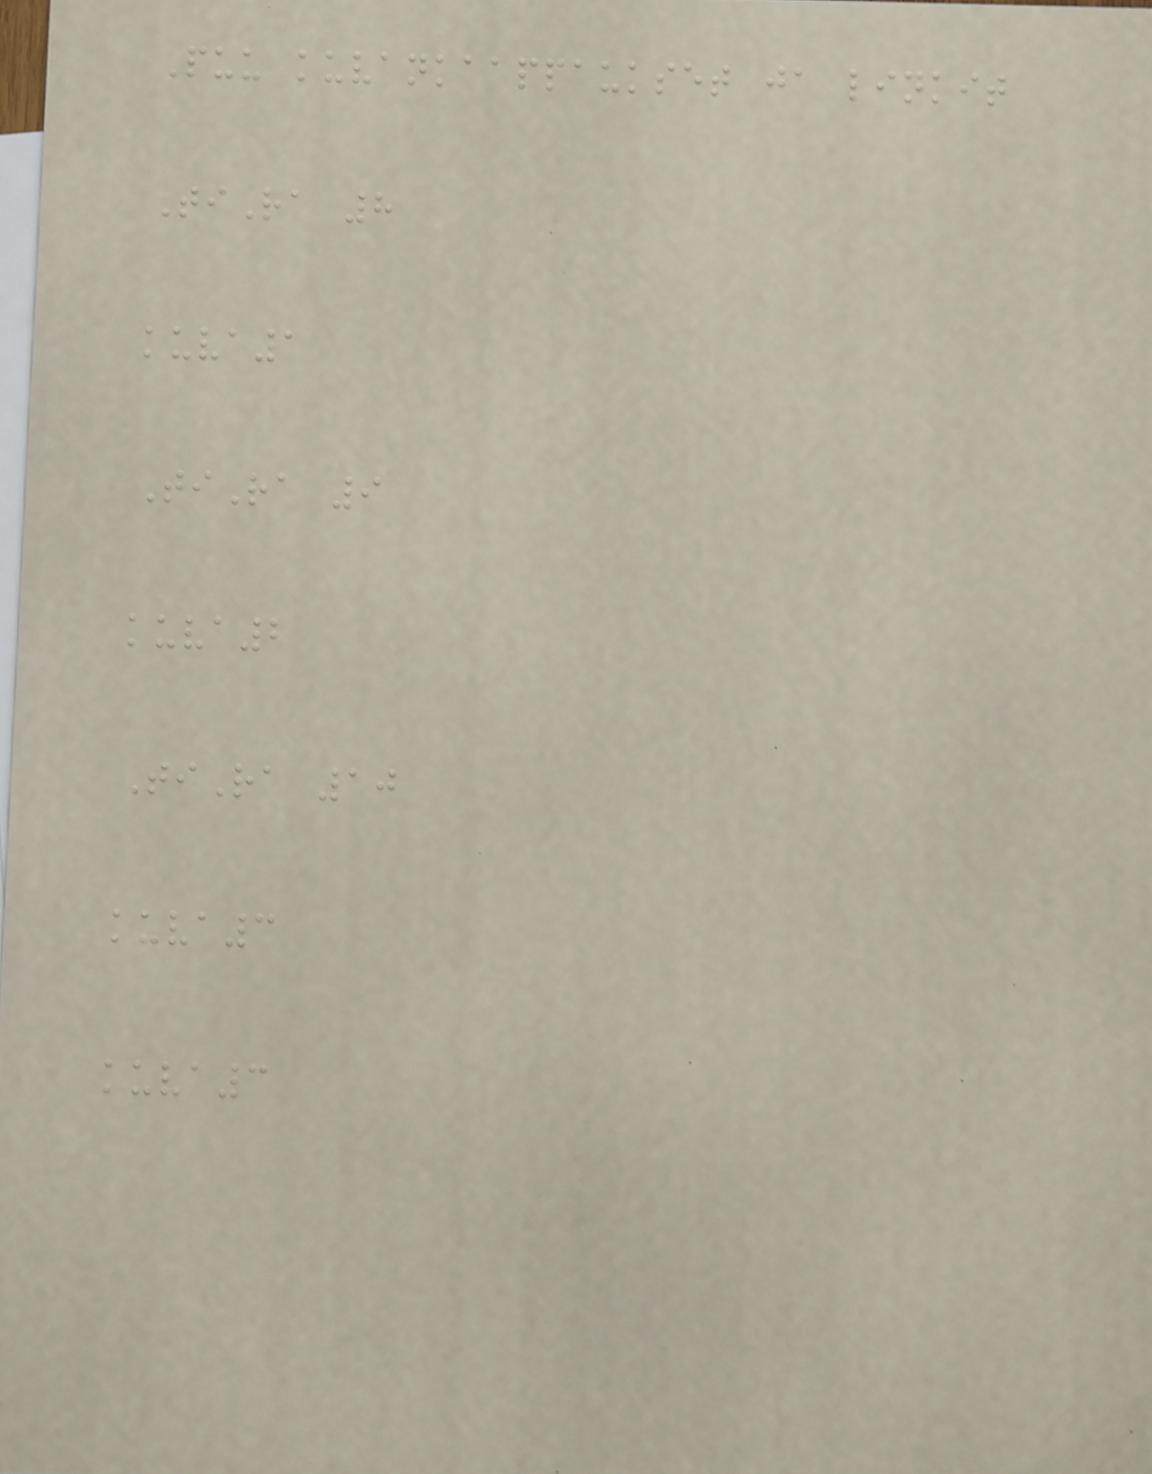Puu kuvankaappaukset ja linkit
TiRa 8
kuva1
TiRa 9
kuva2
TiRa 10
kuva3
kuva3
